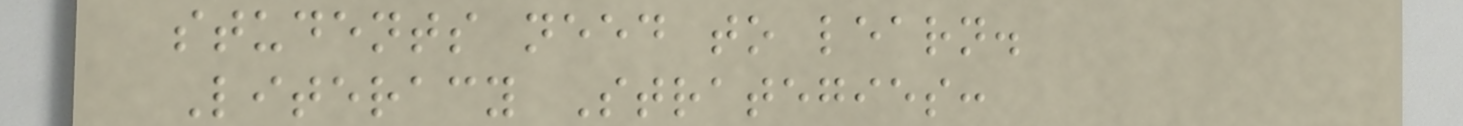students need to learn.
Literacy Strategies:
